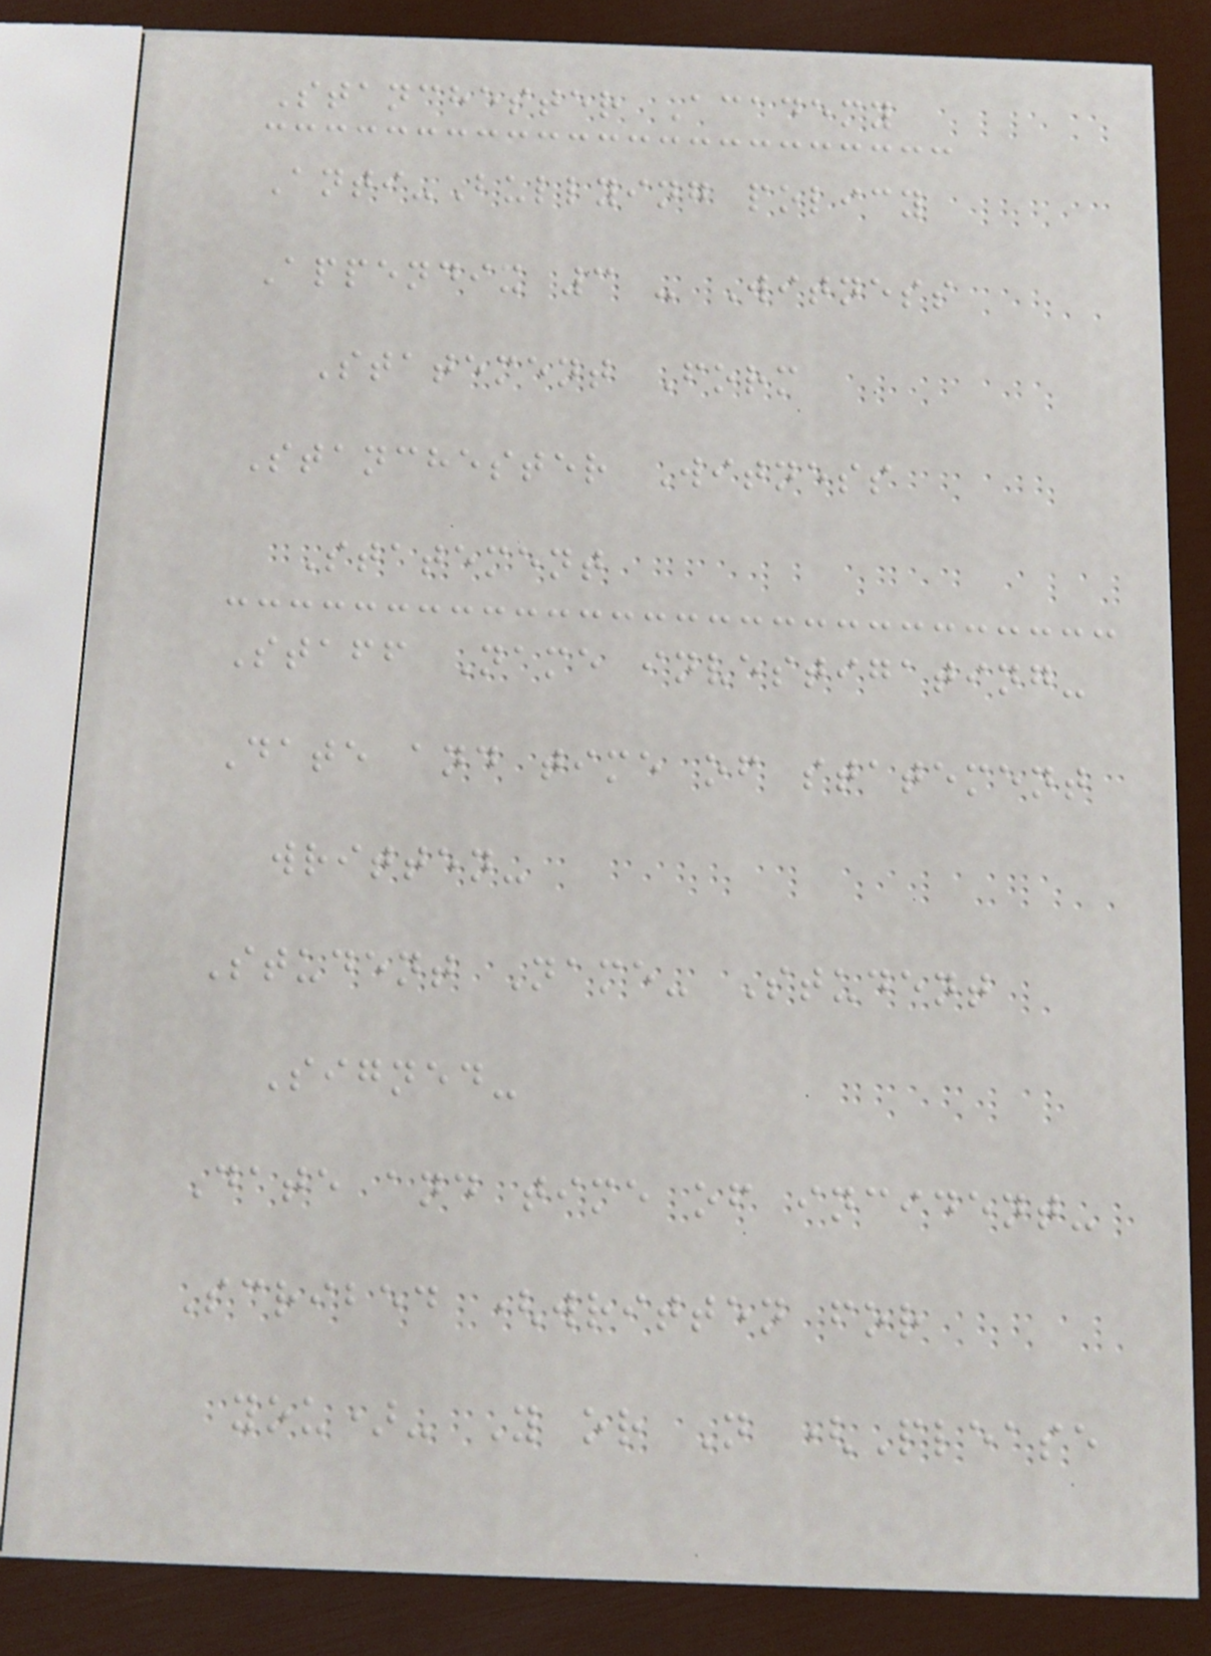Stanchester Academy
Anti-Bullying policy
Appendix 3 - Witness
Statement Form
Stanchester Witness
Statement
Staff Name investigating-
Date and time of statement
written-
Student Name- Student
Signed-
Date and time of incident-
Scribed (written for
you)- Y or N (Please
